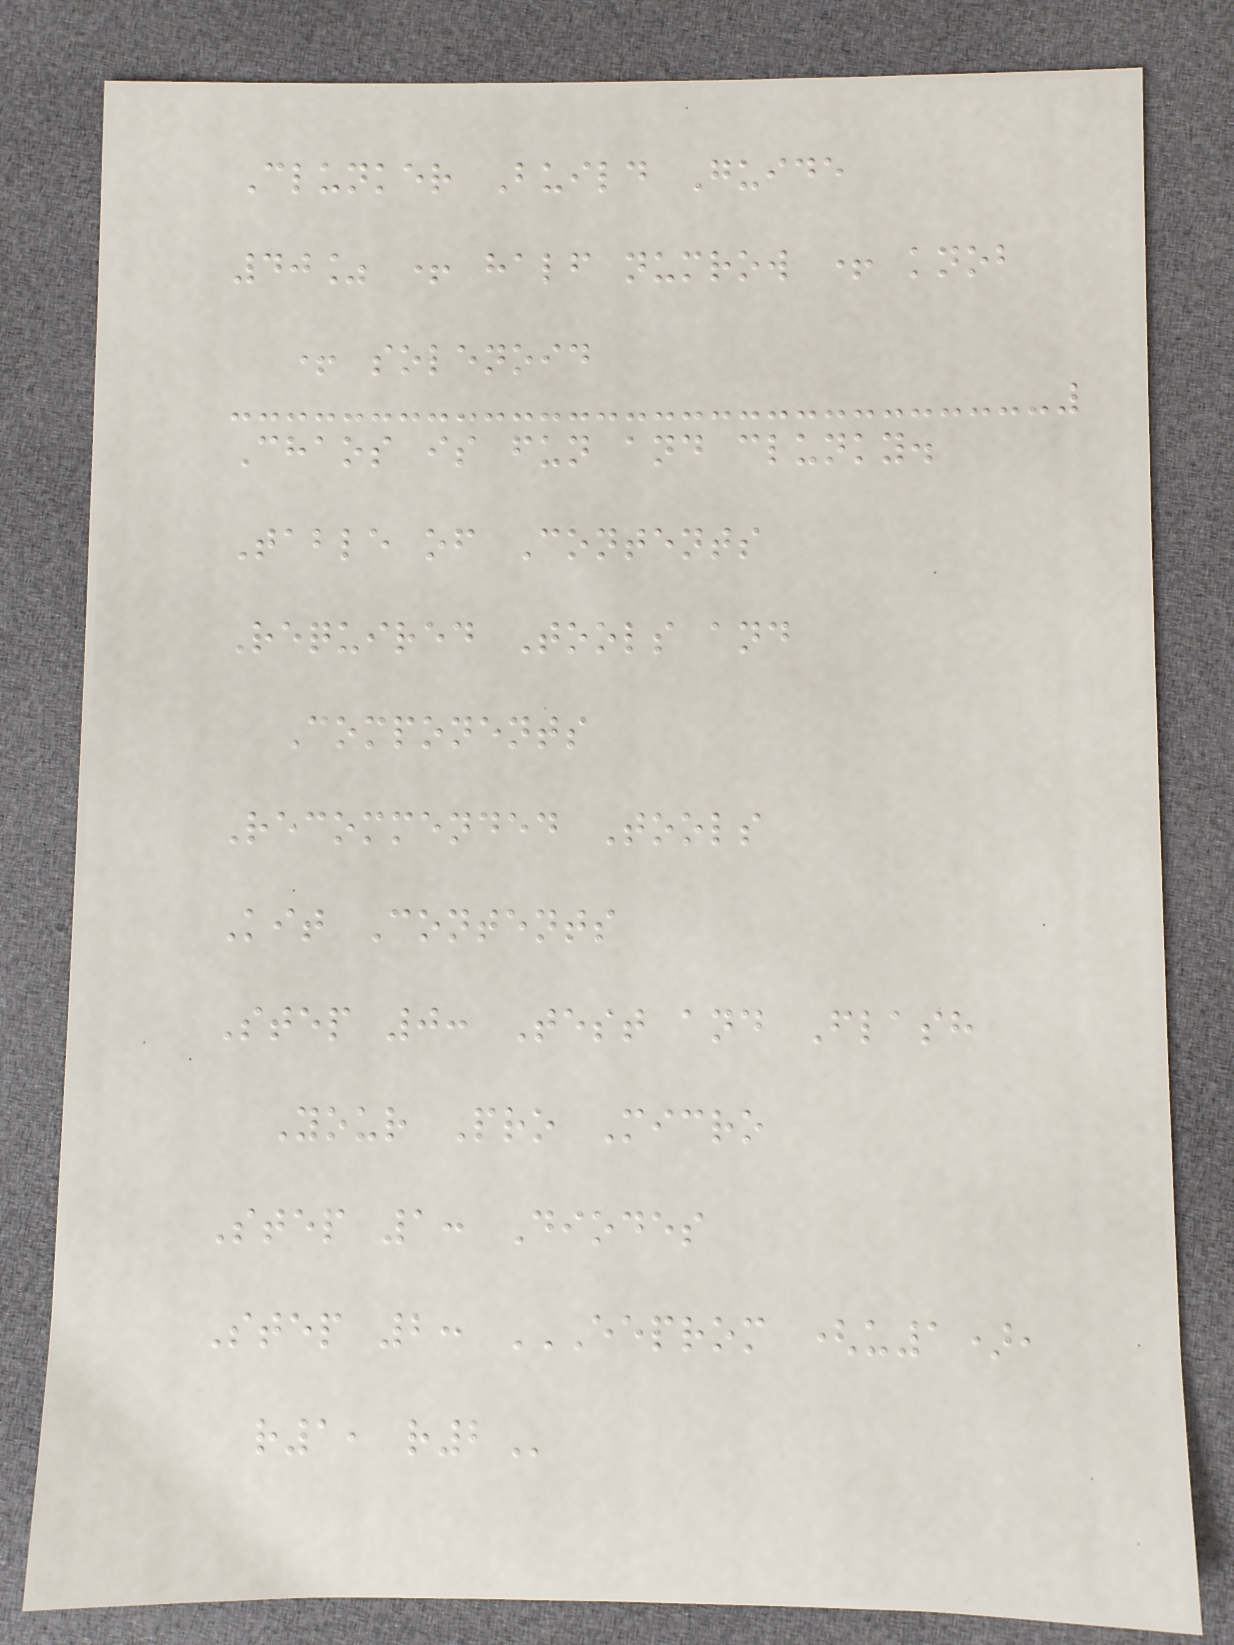Clunker Build Guide
40% + half numrow + knob
+ solenoid
Chaos is fun and clunky.
Table of Contents
Required Tools and
Components
Recommended Tools
Kit Contents
Step 0: Test and Flash
Your Pro Micro
Step 1: Diodes
Step 2: EEPROM (U1),
R1, R2
